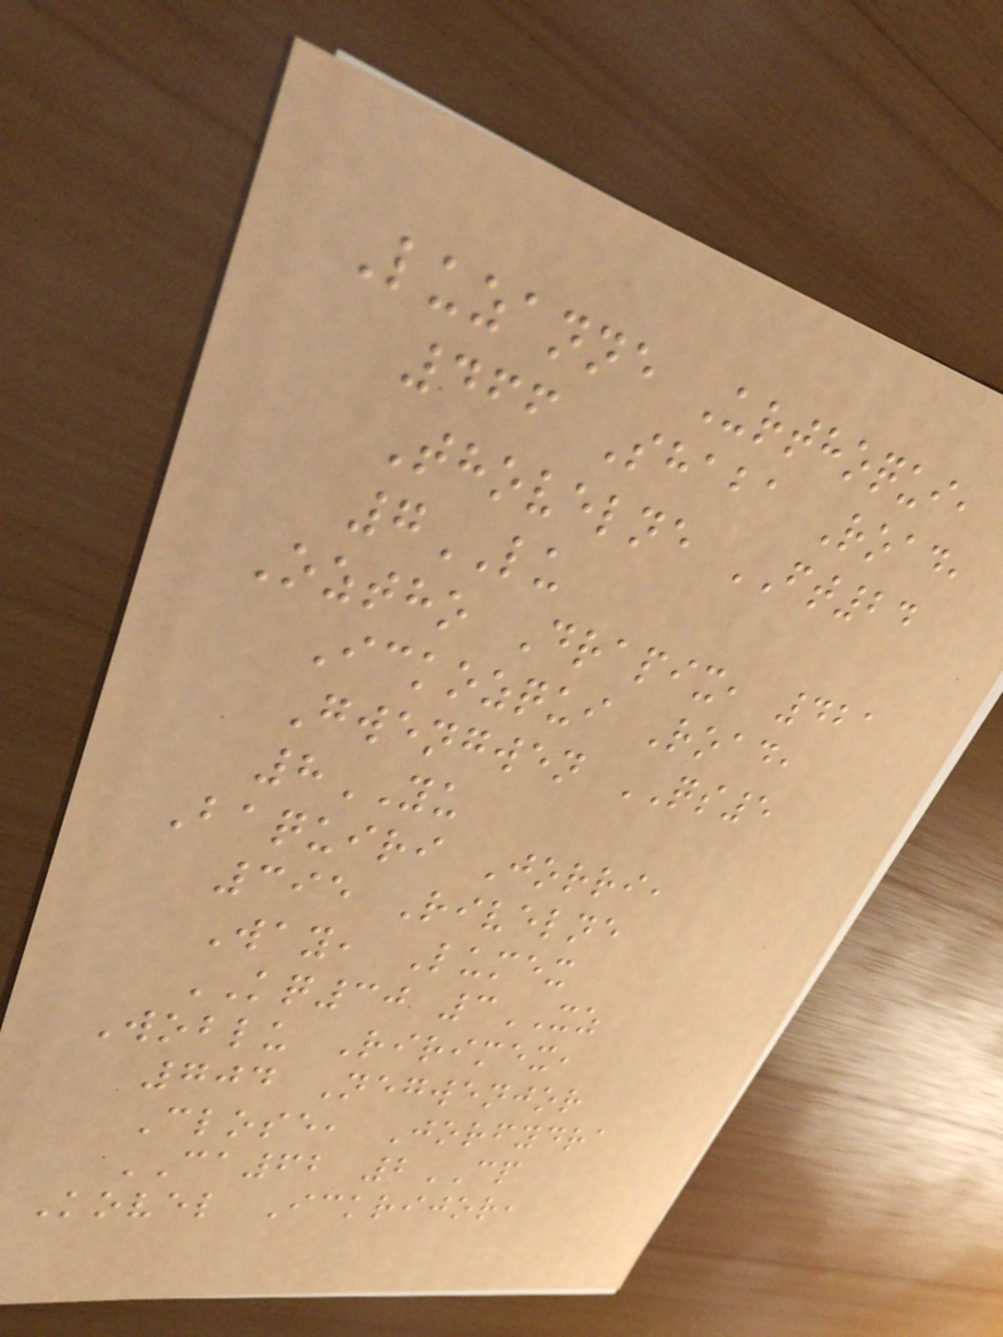Luzanne Urthoqui,
466 Shaba Road,
Thovelne FT24
7LU
Oztho Drapix, 421
Ickozqui Road,
Gwengwen QS5
8YU
Baquiri Jorri,
395 Rivelne
Way, Lumex
KQ30 3XZ
Woblu Ririmex,
704 Negwenjor
Close, Jorfydra
CA62 2CP
Kovel Ickrijor,
